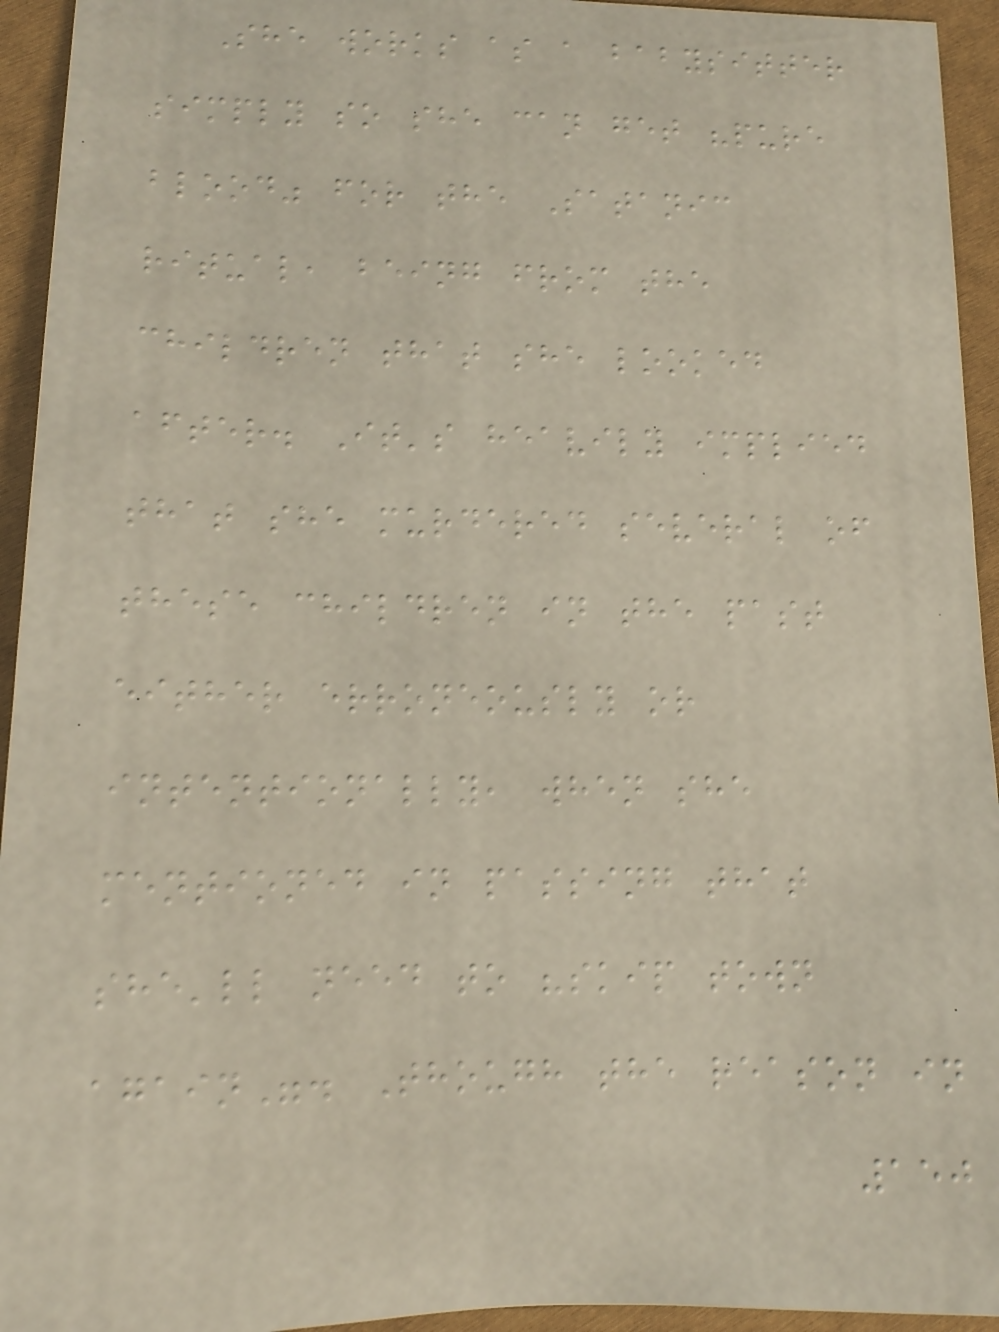She works as a babysitter
simply so she can get "pure
blood" for the Satanic
ritual, being from the
children that she looked
after. It's heavily implied
that she murdered several of
these children in the past
either erroneously or
intentionally, when she
mentioned in passing that
she'll need to "skip town
again". Though the reason in
150
